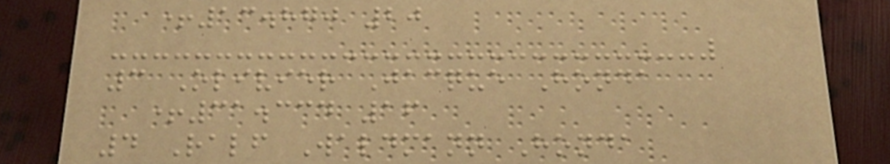+13.870 20
3 Olivier Jacque Honda
+31.334 16
4 Ralf Waldmann Honda
